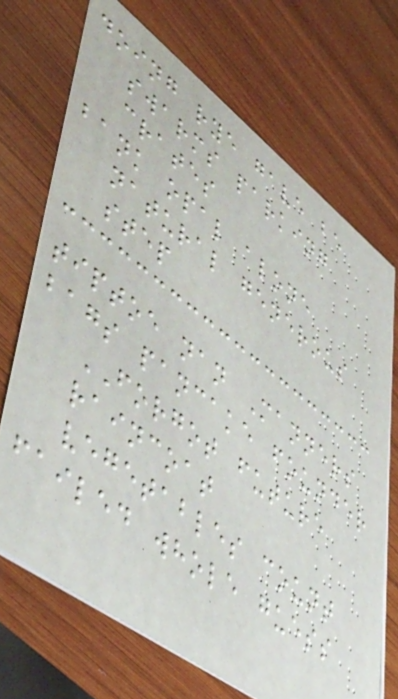doing rye gave be
swarms parking
crates
bank opal alone
natural generous
step
tiptoe nan Manners
bags pancake founder
FORGOT future
raincoat
vegetables count
failed whole guess
